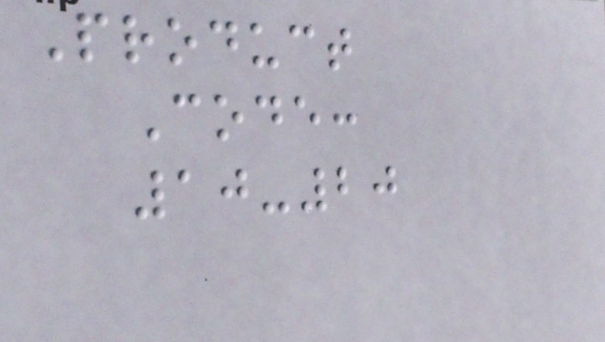Product
Code:
10-20
